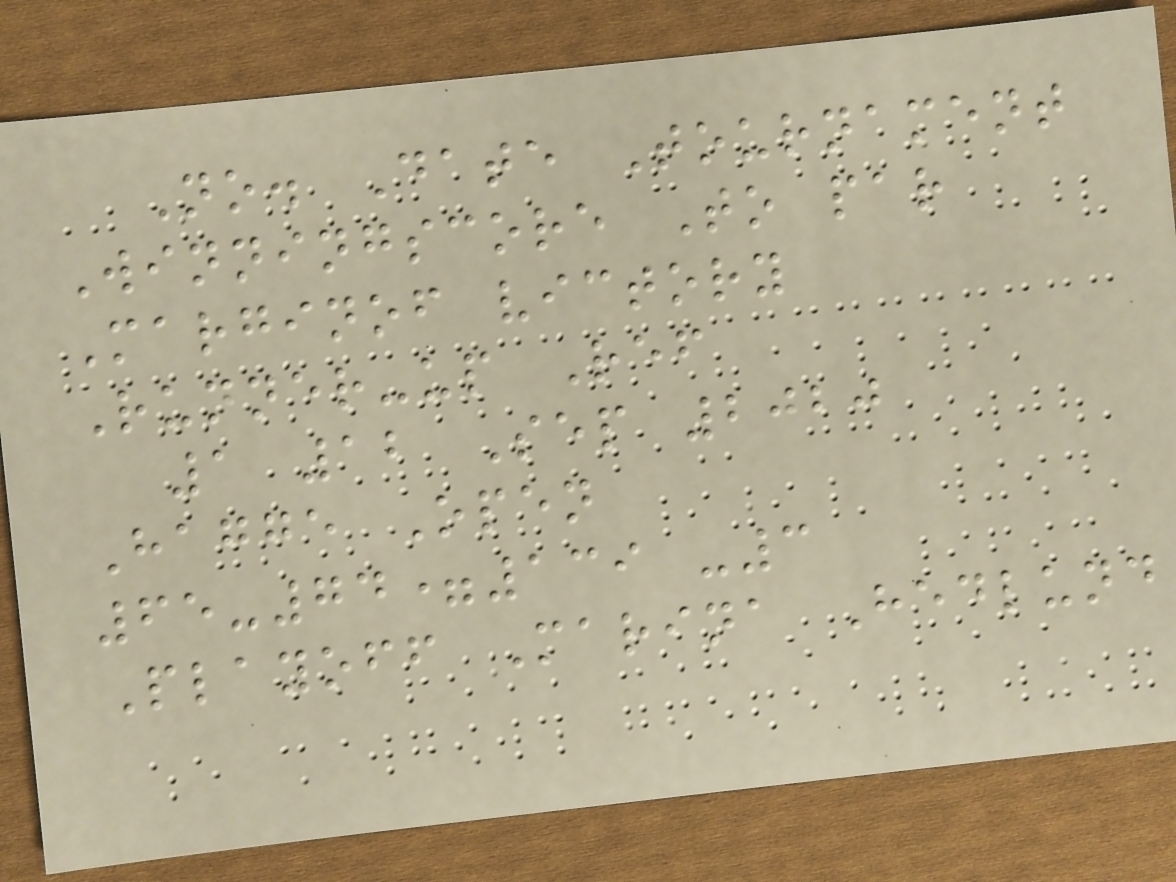No. Date Tournament
Winningscore To par
Marginof victory
Runner-up Ref
1 12 Sep 2020
Hagge Open
65-74=139 -3
Playoff Marina Hedlund
